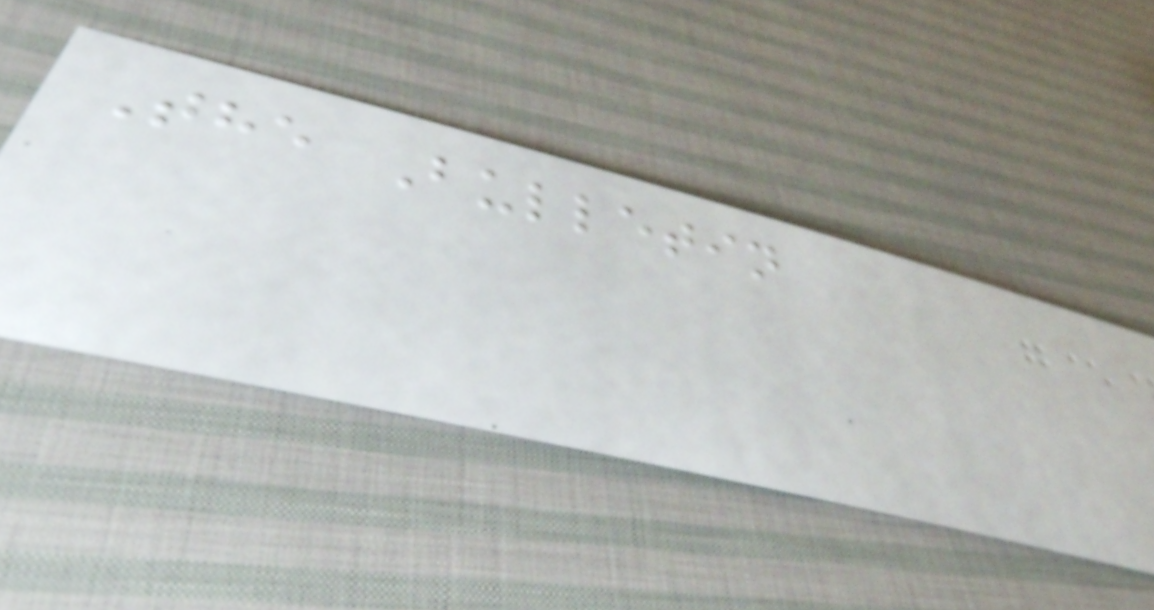The Bulletin
